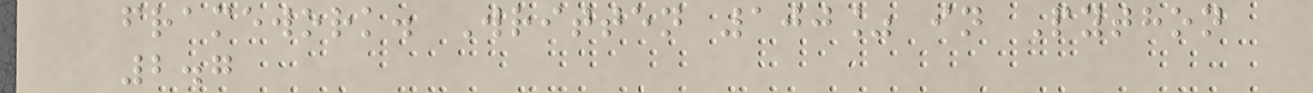framework. Written 100% in Python
2.7
